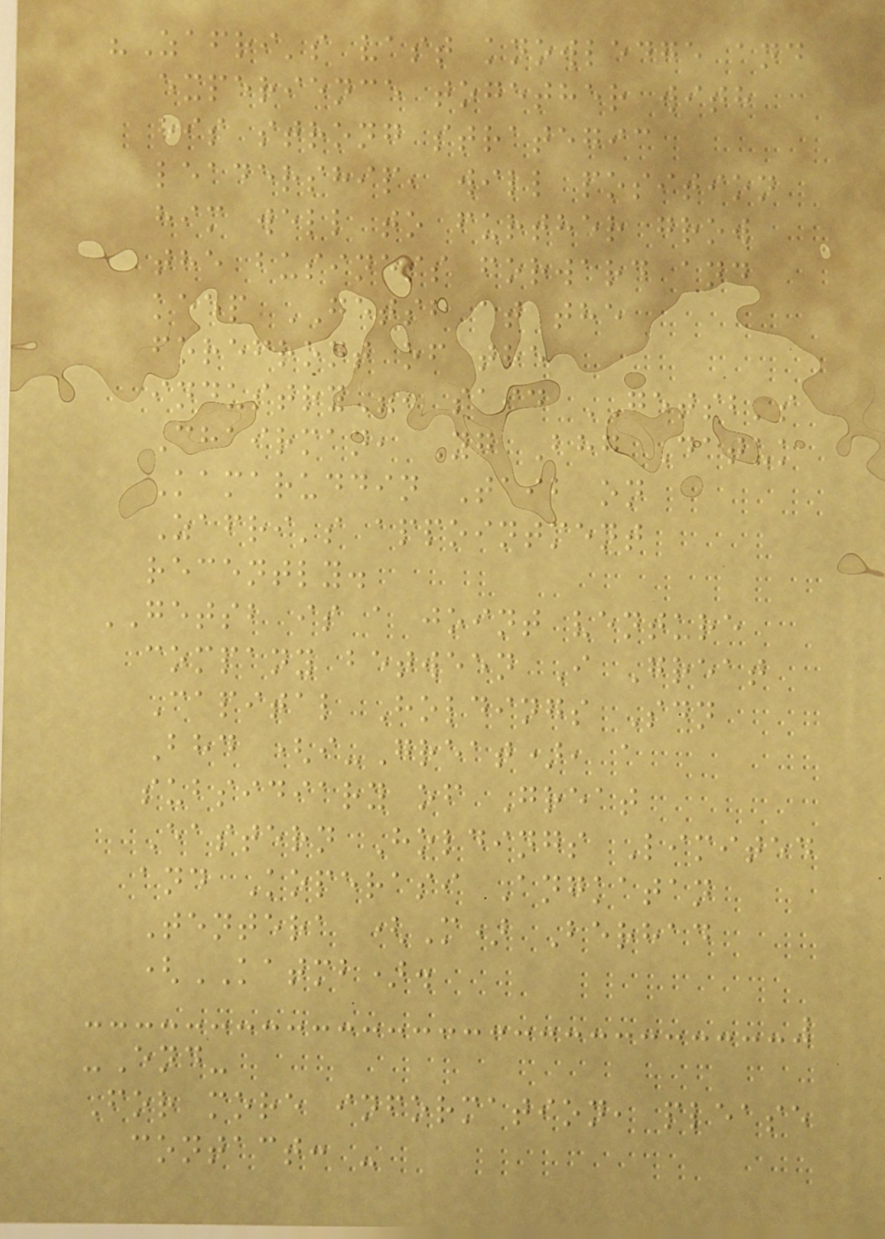"Zafri's vast knowledge and
experience together with
his strong strategic
leadership, will position
him well to further grow
the business forward and
keep GETSB at the
forefront of the
industry", said GETSB's
Chairman, Yg Bhg Datuk
Kamaruddin Taib on
Zafri's appointment
recently.
GETSB is a joint venture
company between I Great
Capital Holdings Sdn
Bhd (i-Great), a
subsidiary of Great
Eastern Holdings Limited
and Koperasi Angkatan
Tentera (M) Berhad
(KATMB).
-End-
For more information, please
contact: -
